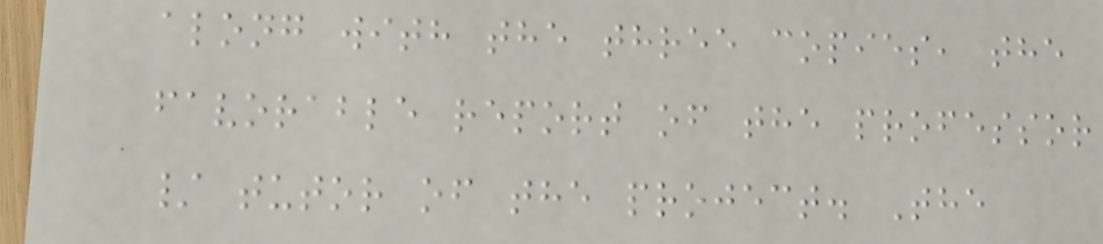along with the three copies, the
favorable report of the professor
/ tutor of the project. The
